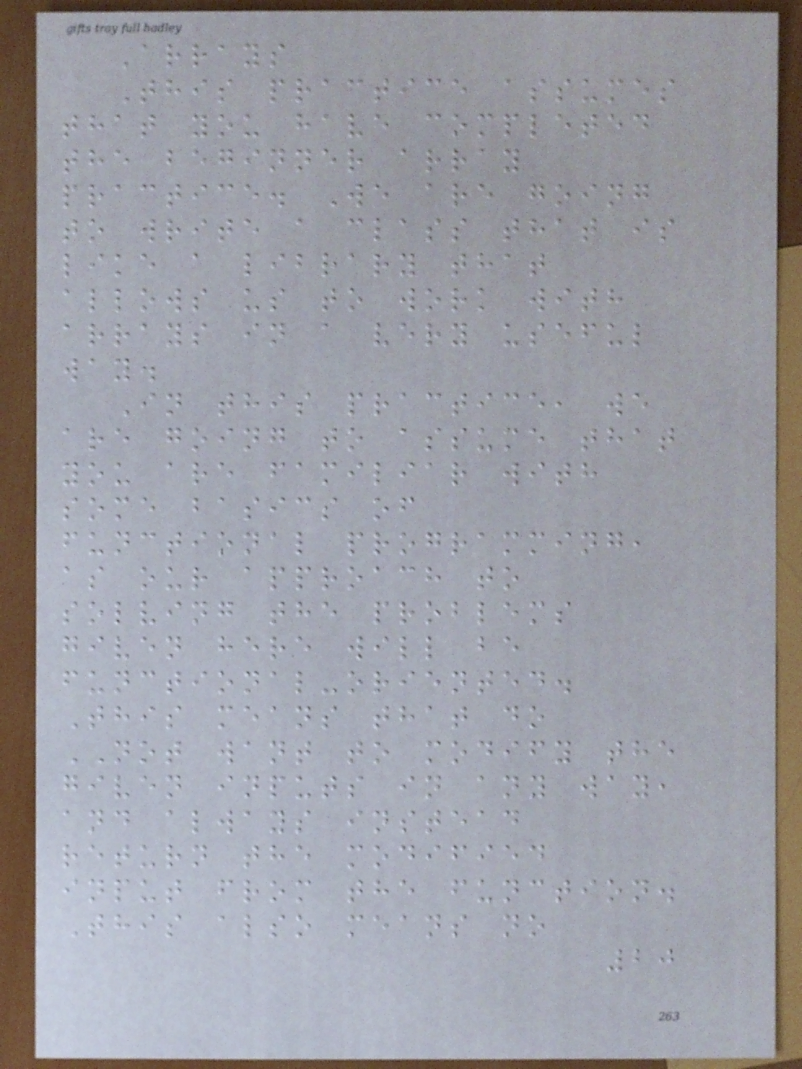Arrays
This practice assumes
that you have completed
the beginner array
practice. We are going
to write a class that is
like a library that
allows us to work with
arrays in a very useful
way.
In this practice, we
are going to assume that
you are familiar with
some basics of
functional programming,
as our approach to
solving the problems
given here will be
functional-oriented.
This means that do
NOT want to modify the
given inputs in any way,
and always instead
return the modified
input from the function.
This also means no
20
